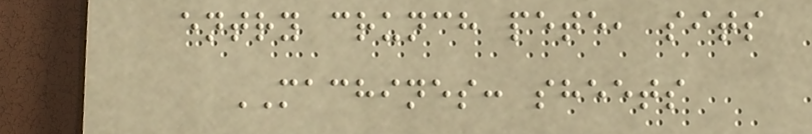entry crunch pete, sits
MACHINES: sheets
